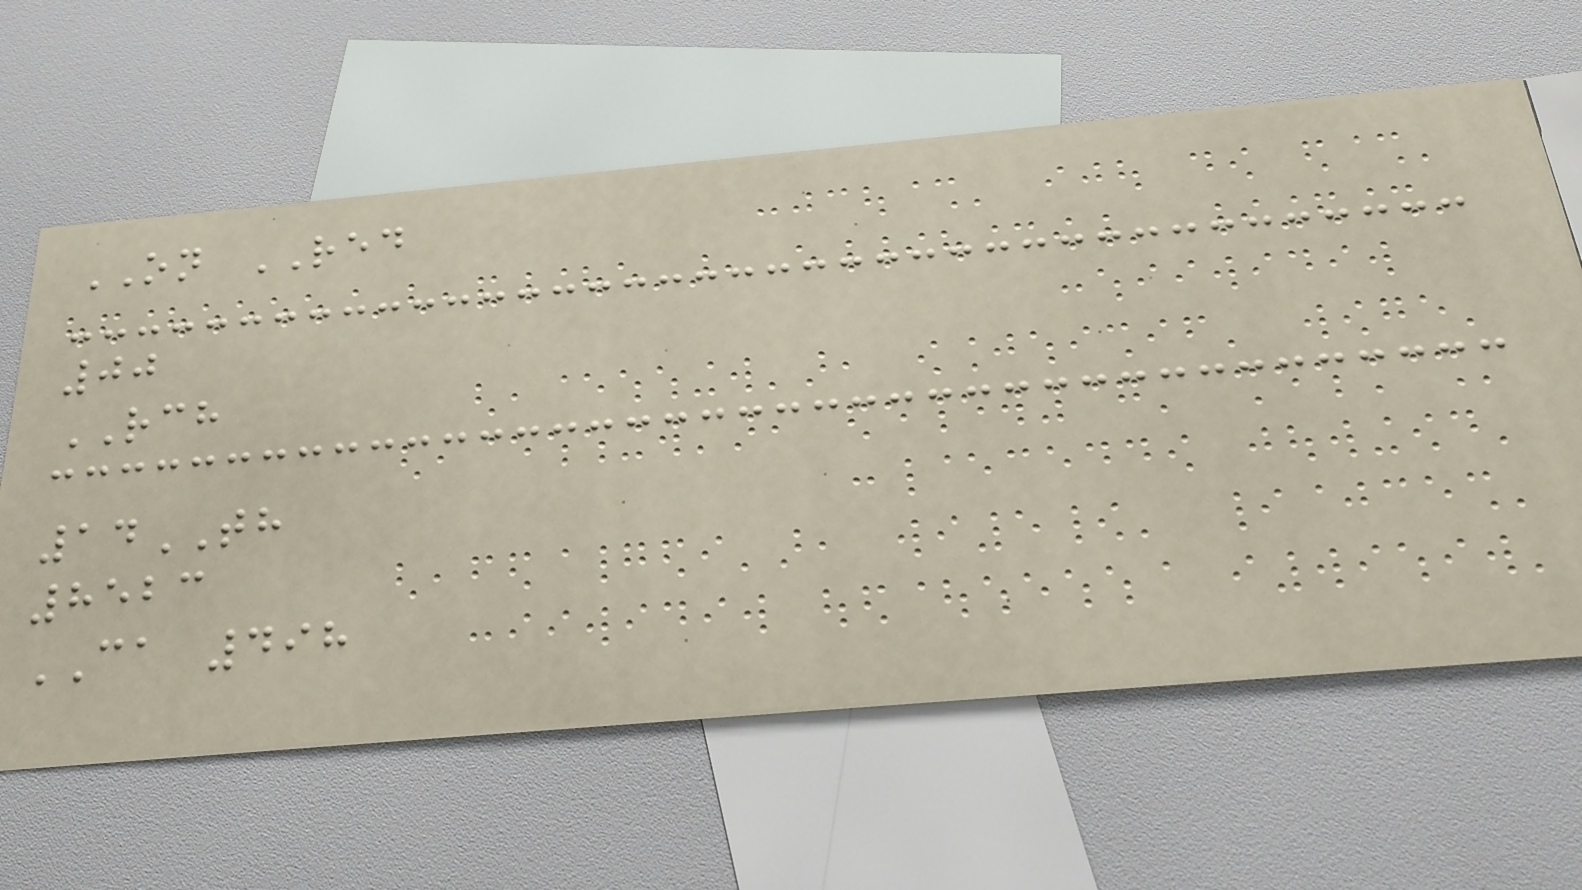ON RED
00
RCH
14TH
8523
CA 498
